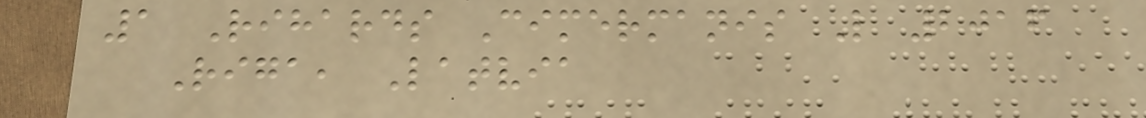1 Rihards Cimermanis L 2016
Riga, Latvia
